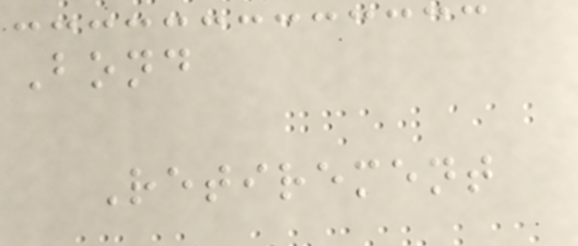Bond
Retirement
